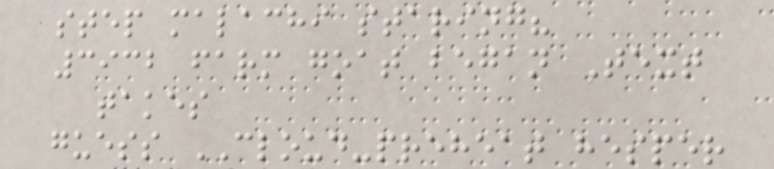step malachi staring?
3932 farm goat began Text
takes
guess CLOUD-preheat hesper
